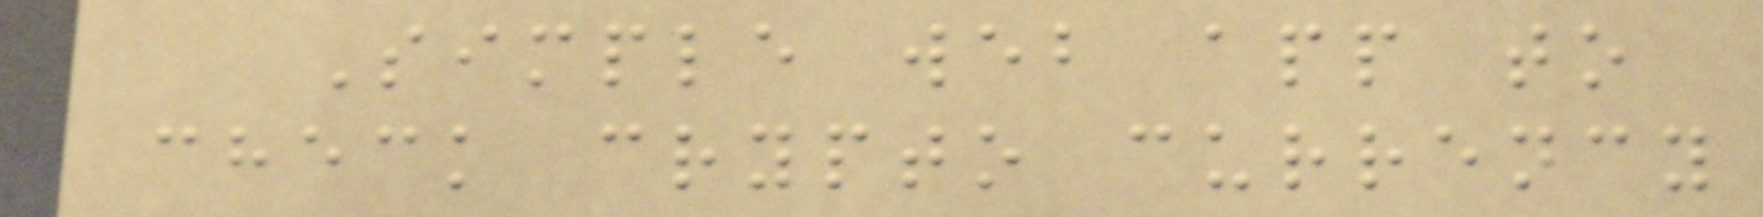Simple web app to
check crypto currency
